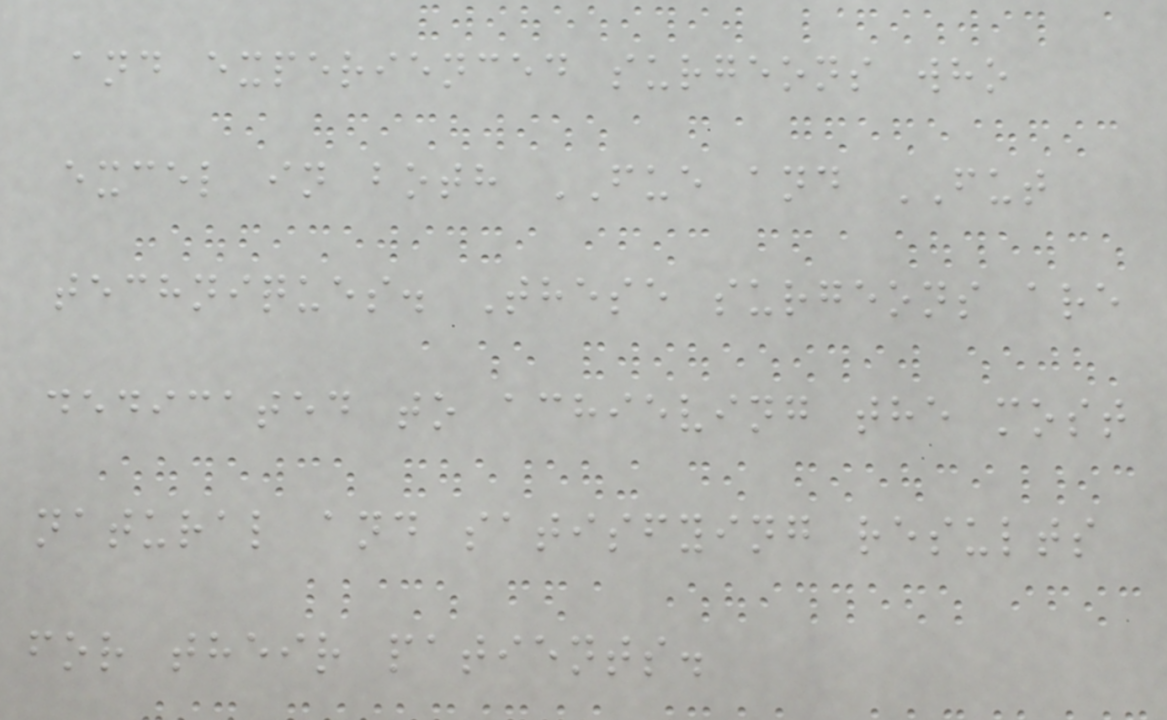and experienced surgeons who
excel in both FUE and FUT
techniques. These surgeons are
dedicated to achieving the most
natural and satisfying results
for their patients.
